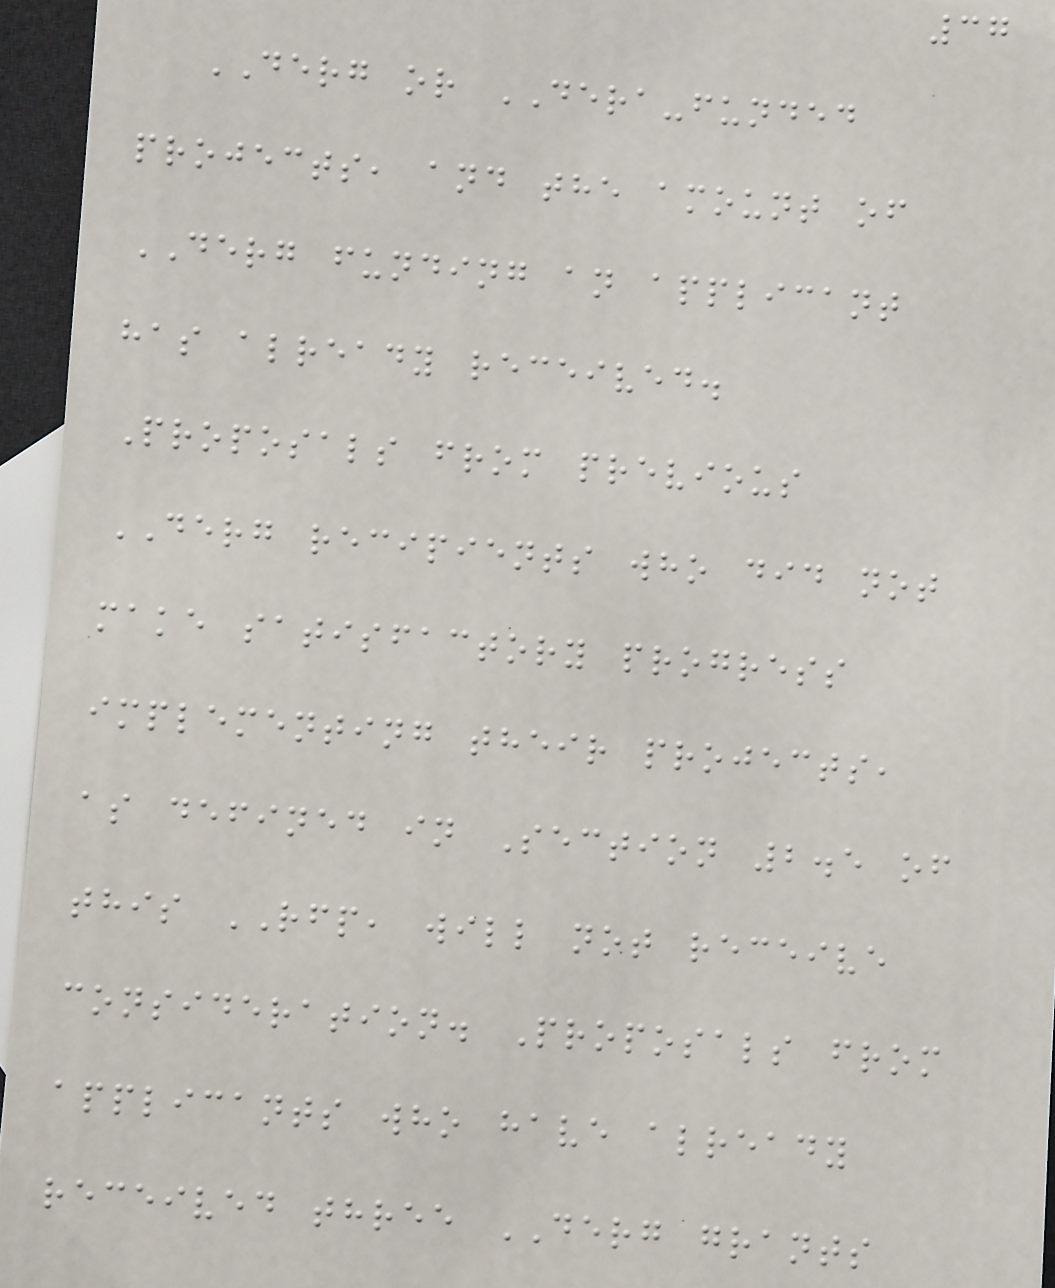37
DERG or DERA-funded
projects, and the amount of
DERG funding an applicant
has already received.
Proposals from previous
DERG recipients who did not
make satisfactory progress
implementing their projects,
as defined in Section 2.5 of
this RFP, will not receive
consideration. Proposals from
applicants who have already
received three DERG grants
